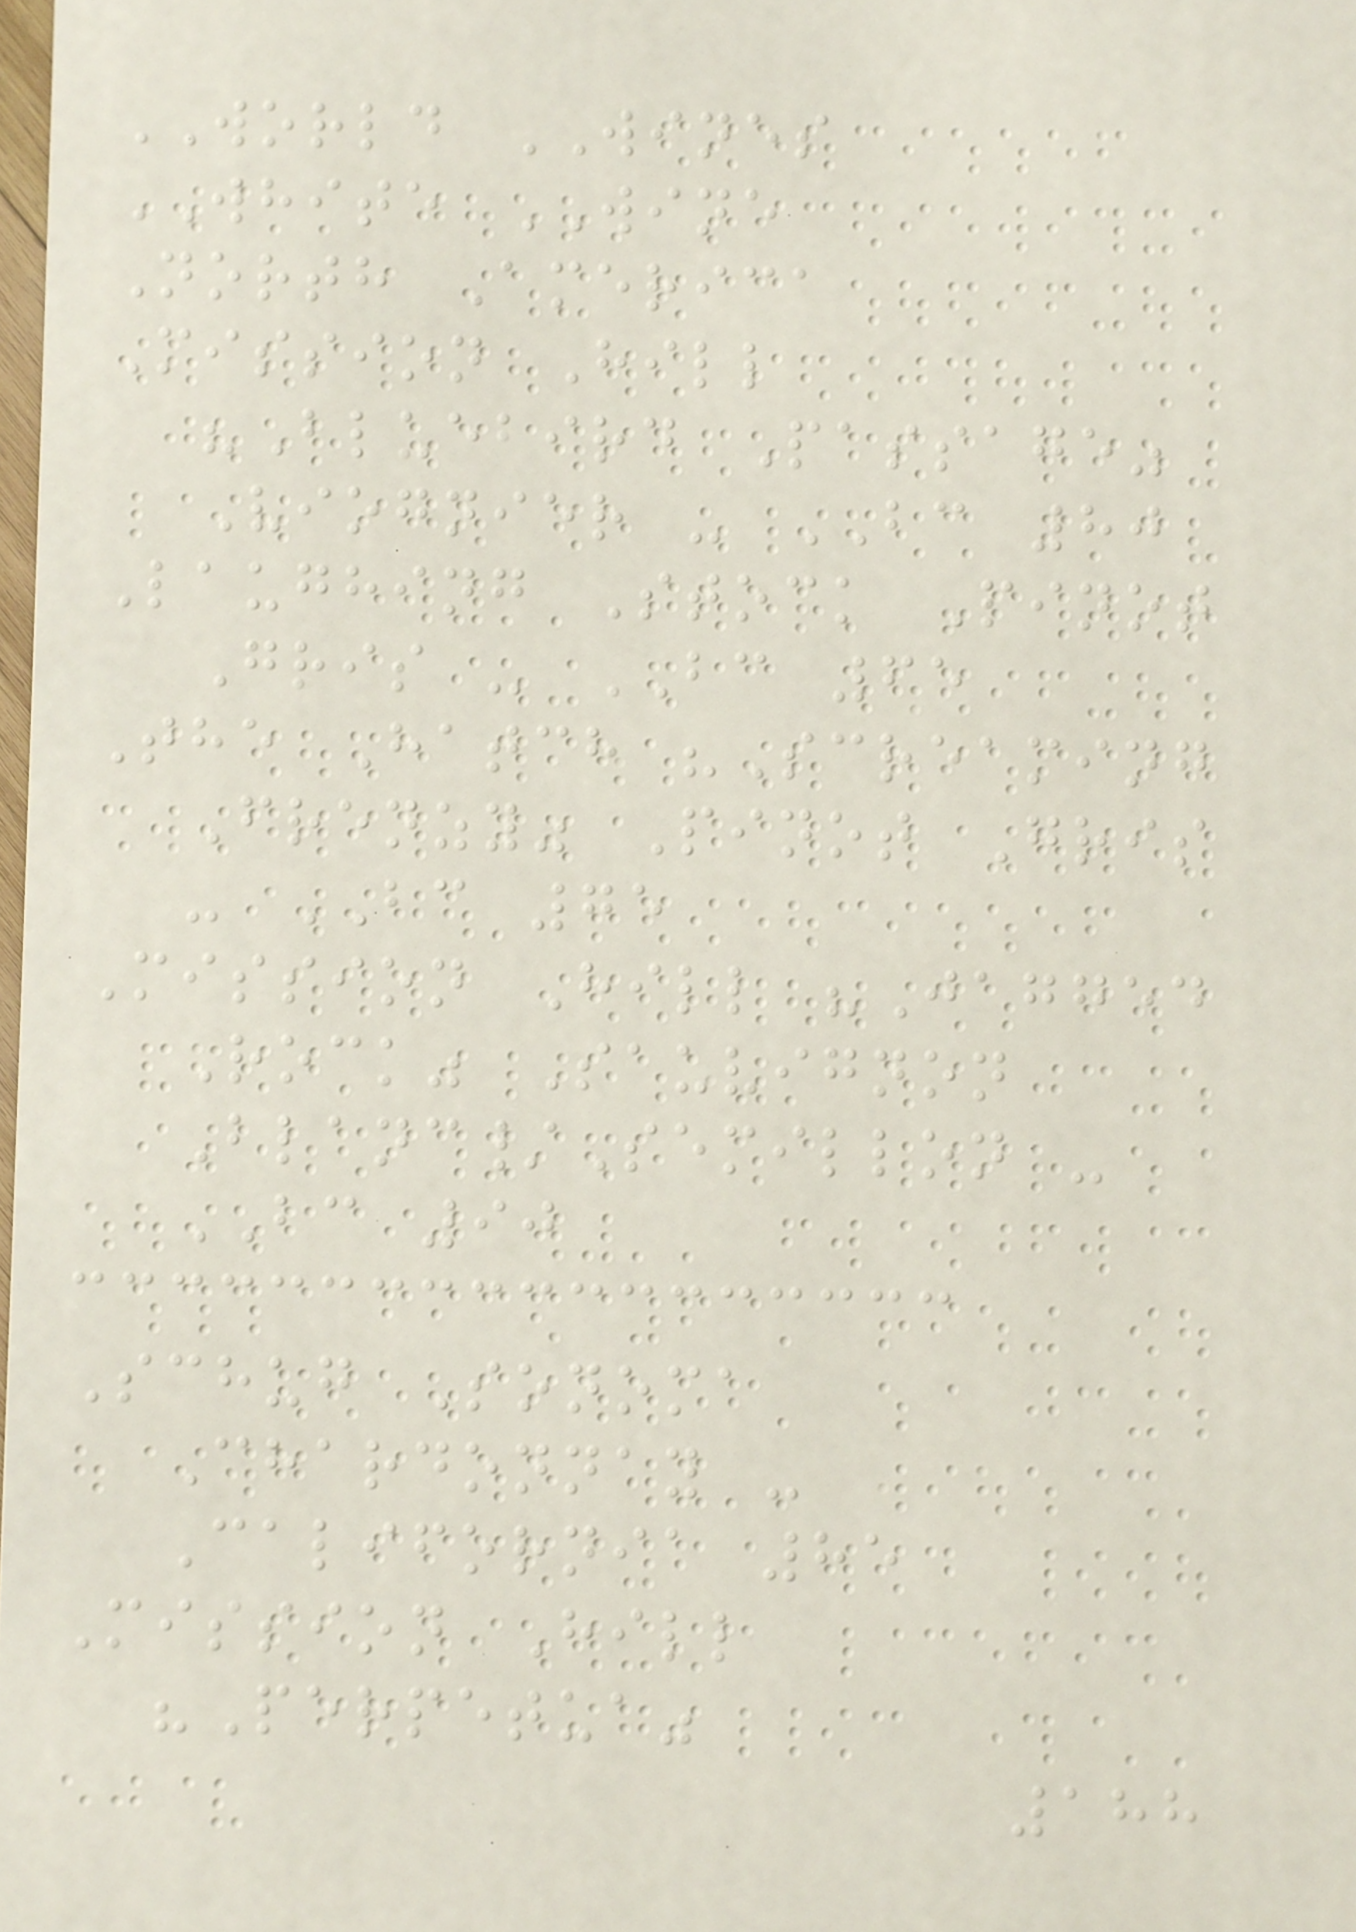WORLD WINES
WHITE WINE
North America
Mission Hill
"Bluebird Passage"
Viognier - BC 80
Laughing Stock Pinot
Gris - BC 65
The Hatch "Screaming
Frenzy" Pinot Gris
- BC 75
Mission Hill "Jagged
Rock" Sauvignon
Blanc/Semillon -
BC 90
Schug Sonoma
Chardonnay -
California 85
Mission Hill
"Perpetua"
188
